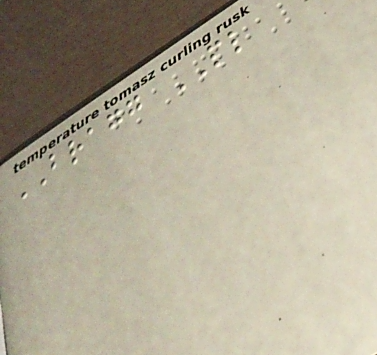BRAGG PL
